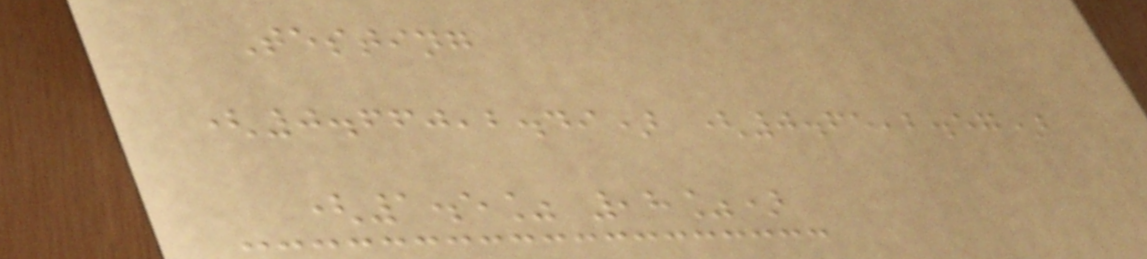Testing
(0.660,2.49) (0.65,2.57)
(1.5% ,8%)
